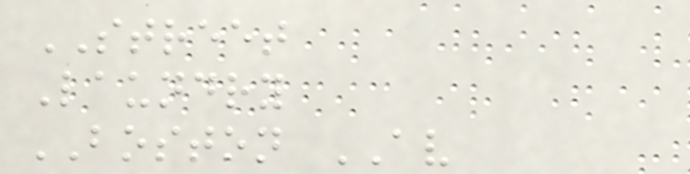STREET
Laundry
BOSTON AV
